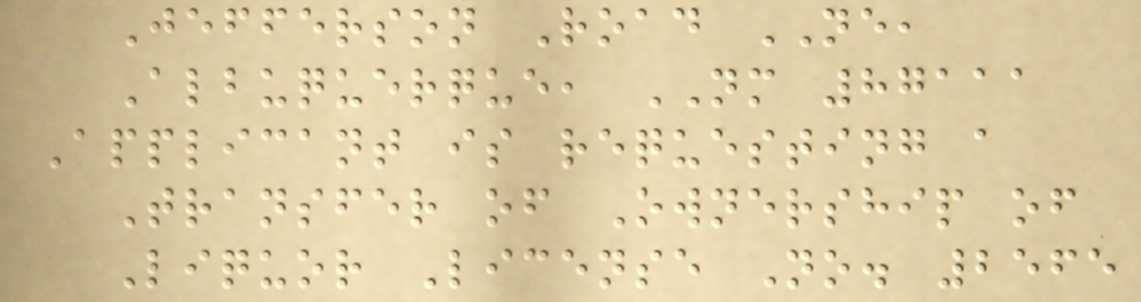Jefferson Road NE,
Albuquerque, NM 87111
Applicant is requesting a
Transfer of Ownership of
Liquor License No. 2565
